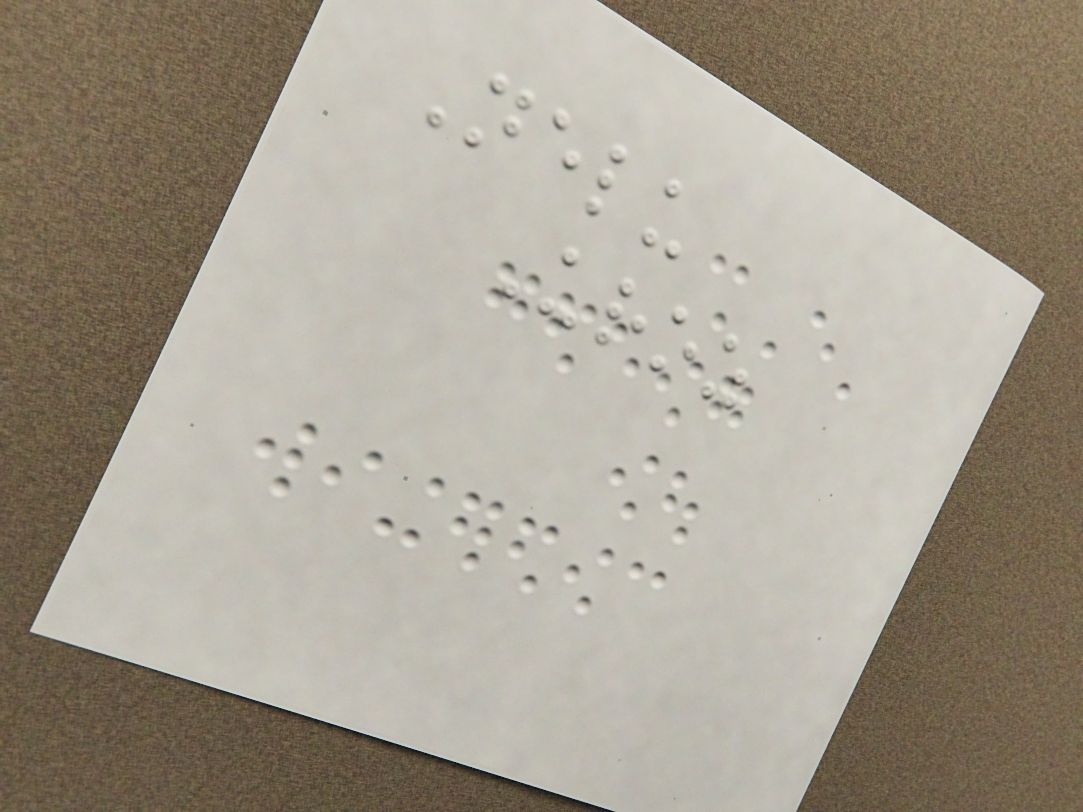Nelu
Uroz
